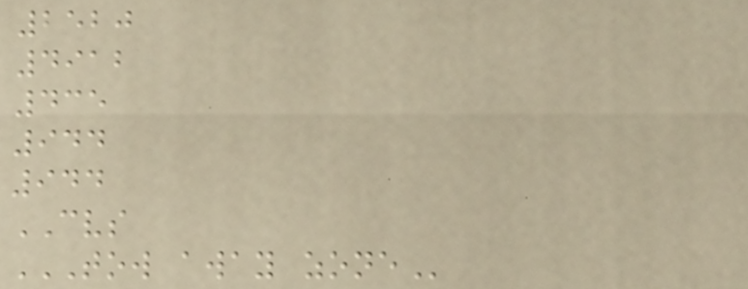2520
4912
435
944
944
CVS
TOW AWAY ZONE
